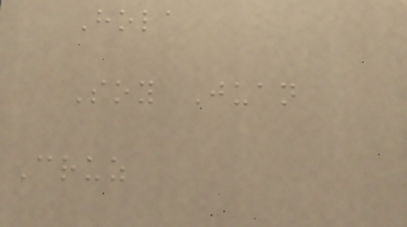Hola
Soy Juan
Cruz
